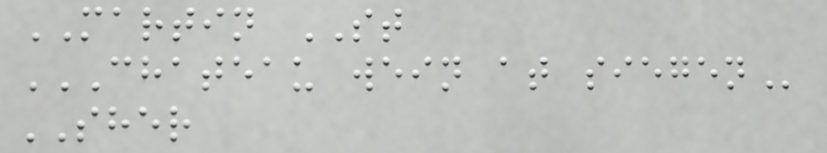MARTIN ST
CHATEAU WEIN AT SIEGEN
SHER
